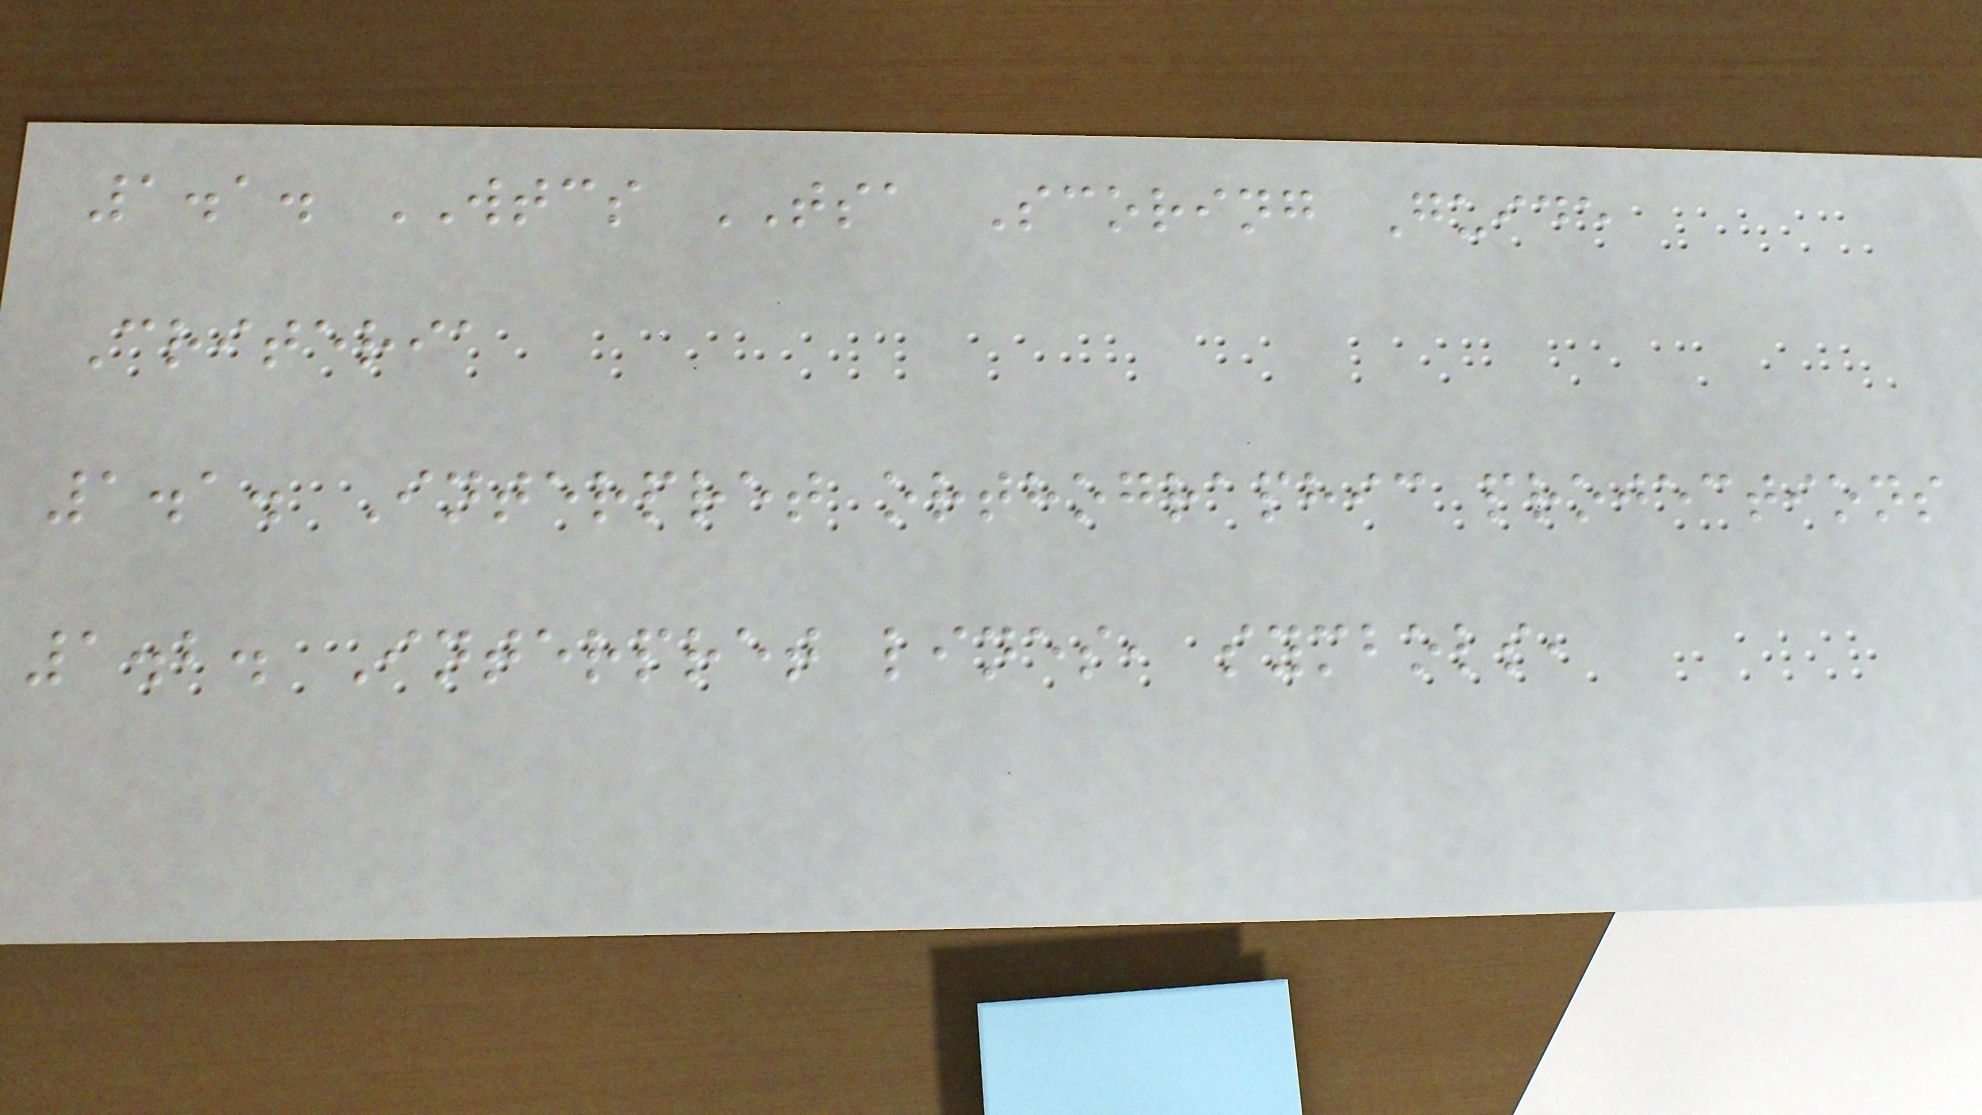1.1. WTCS TSA Scoring Guide
Criteria
1.1. Interpret orthographic projections
1.2. Interpret lines, symbols,
